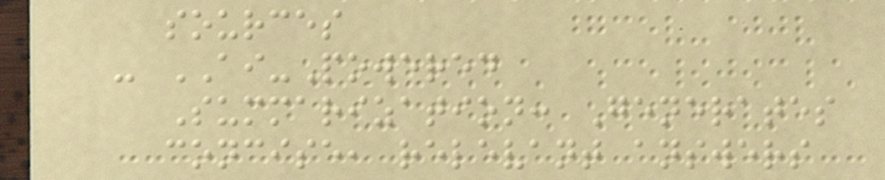sources
- AI-Powered
Summarization: Generates
concise, relevant answers
